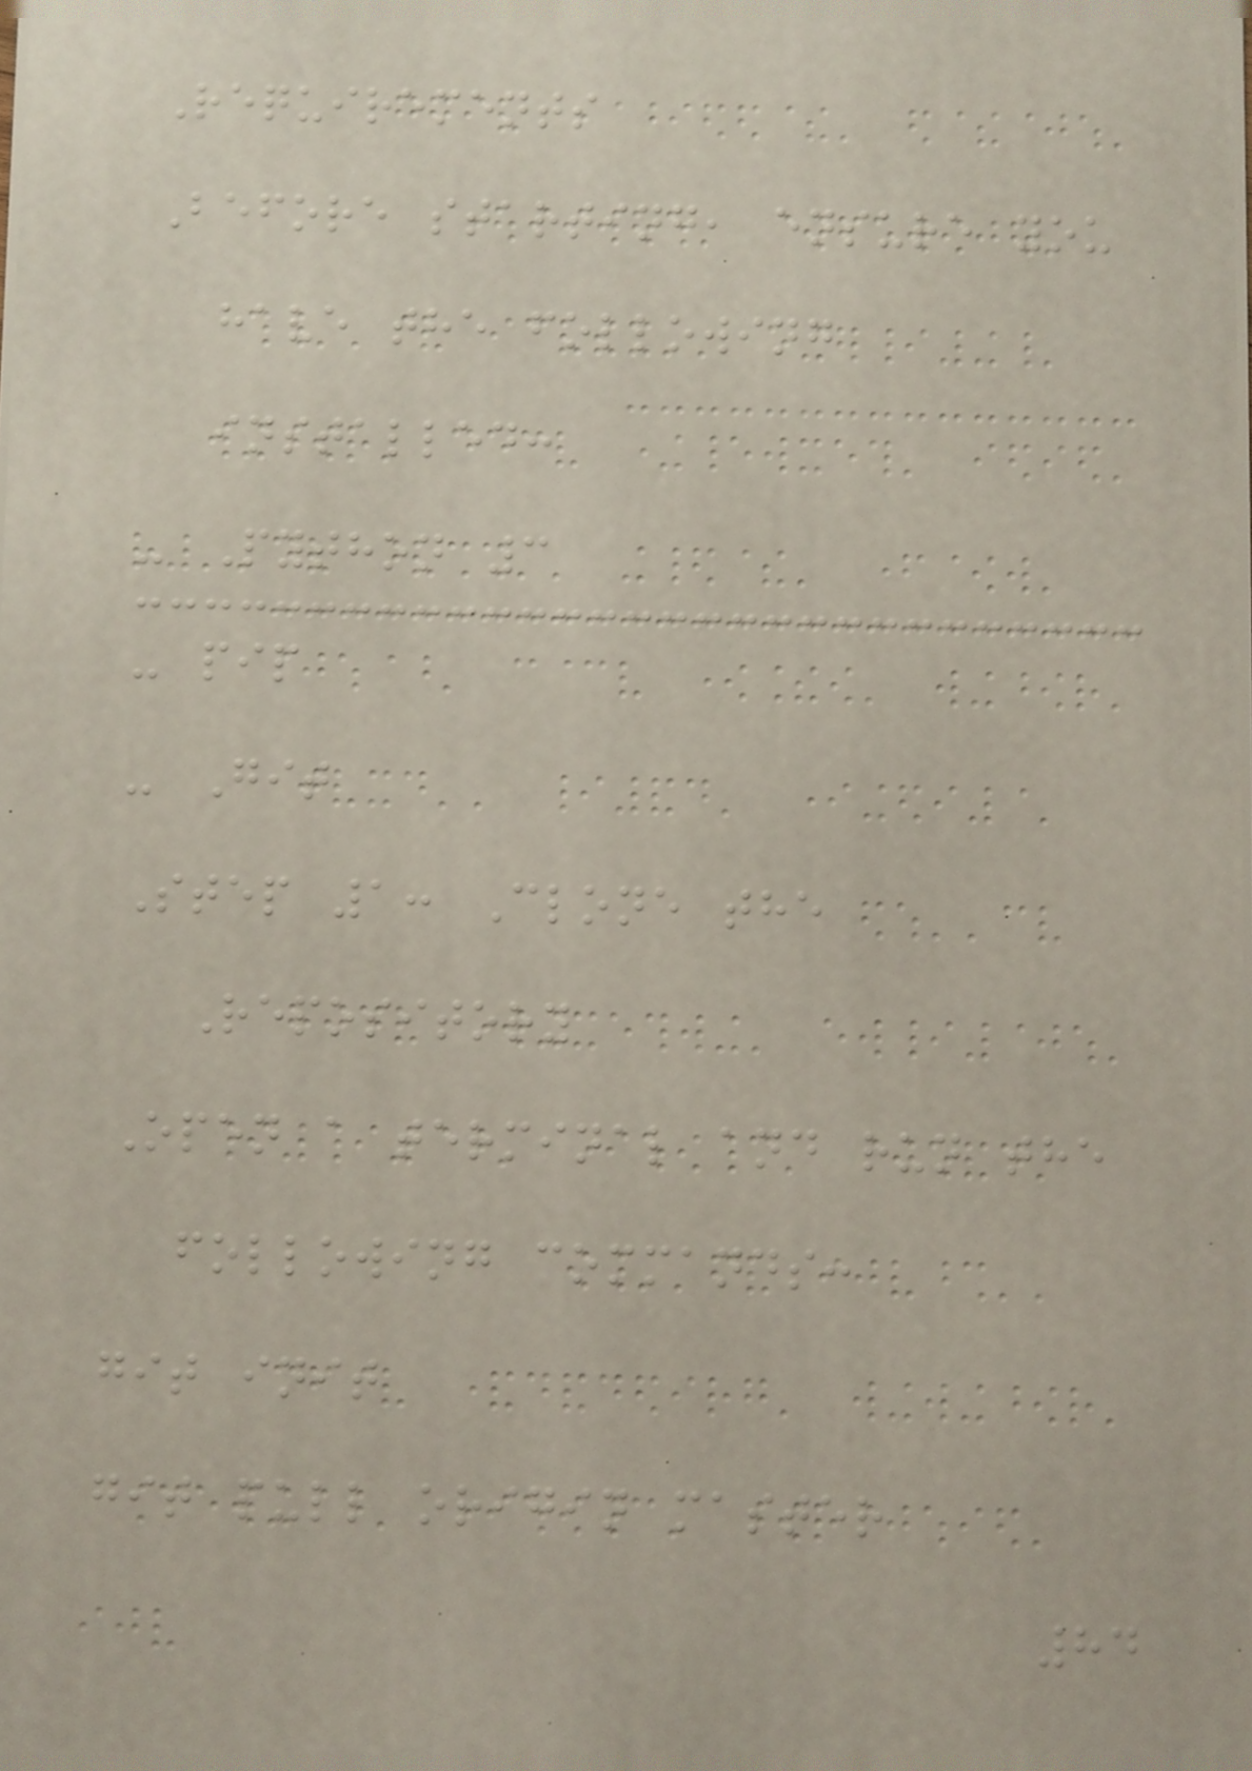Requirements
Before starting, ensure you
have the following
installed:
- Python 3
- pip
- Git
Step 1: Clone the
Repository
Open a terminal and run the
following commands:
git init
git pull origin master
84
